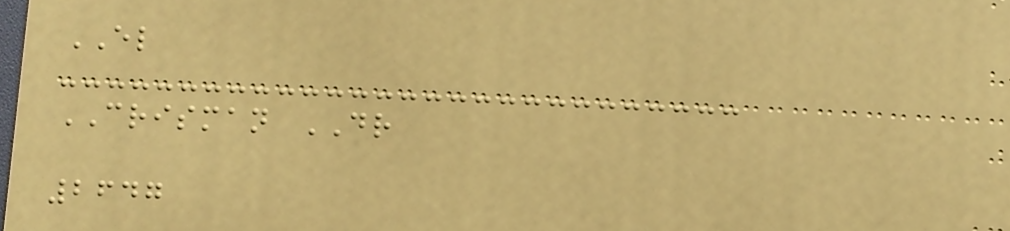EL
CRISMAN DR
2647
